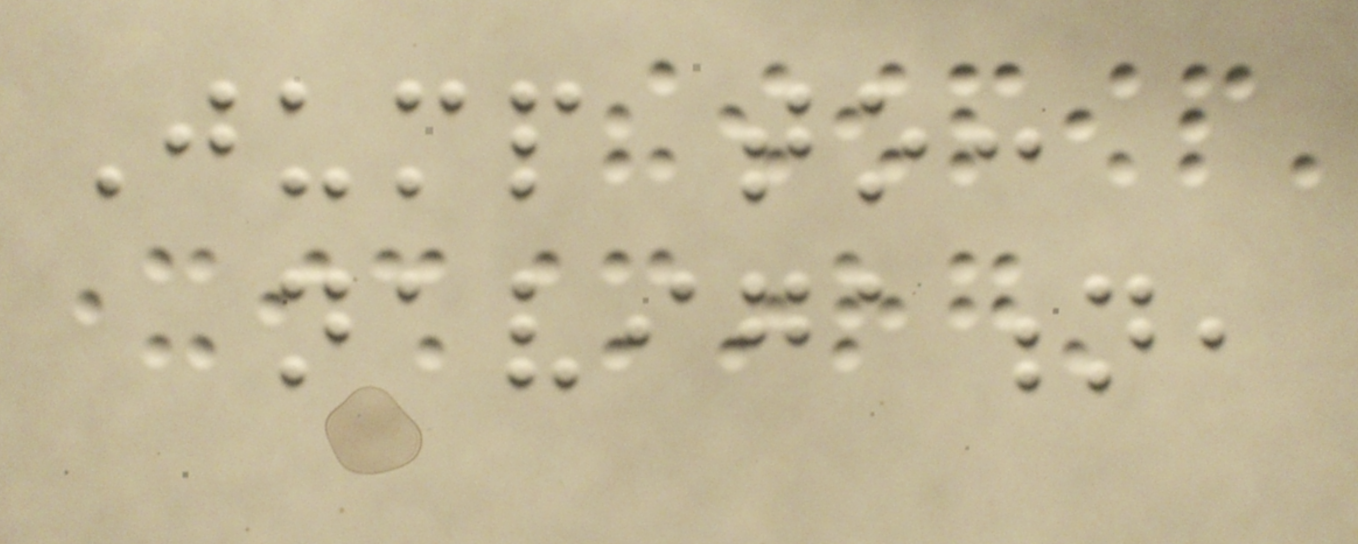Jump to:
navigation,
